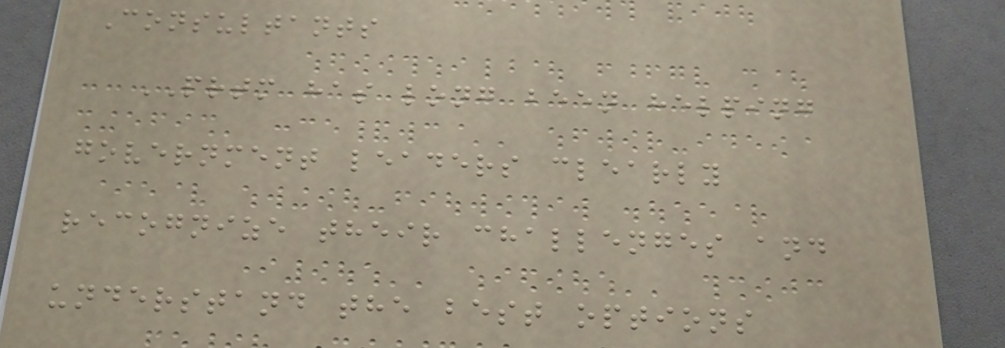Consultants
PRTM has long been helping
government leaders clearly
recognize their challenges and
understand the best options
